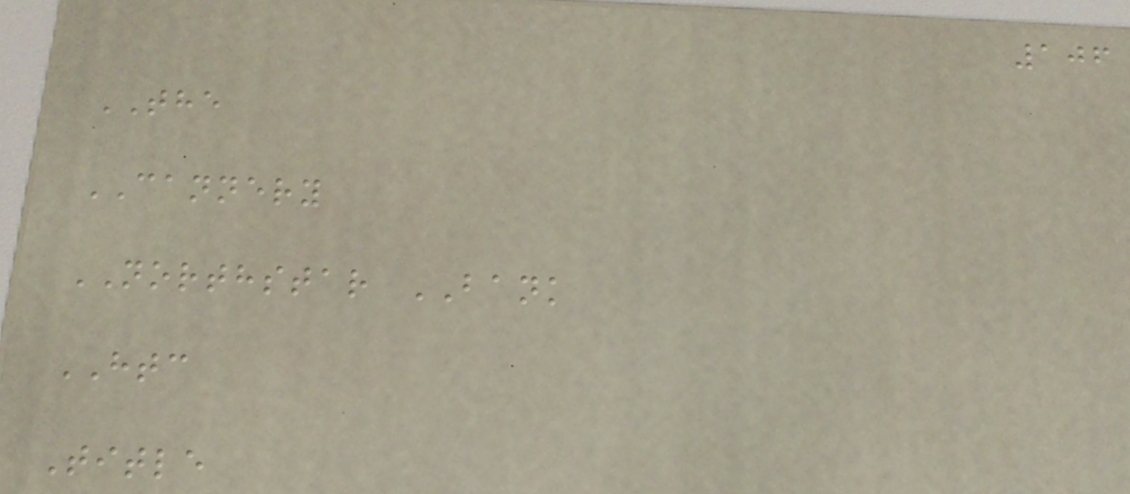106
THE
CANNERY
NORTHSTAR BANK
HTC
Title
